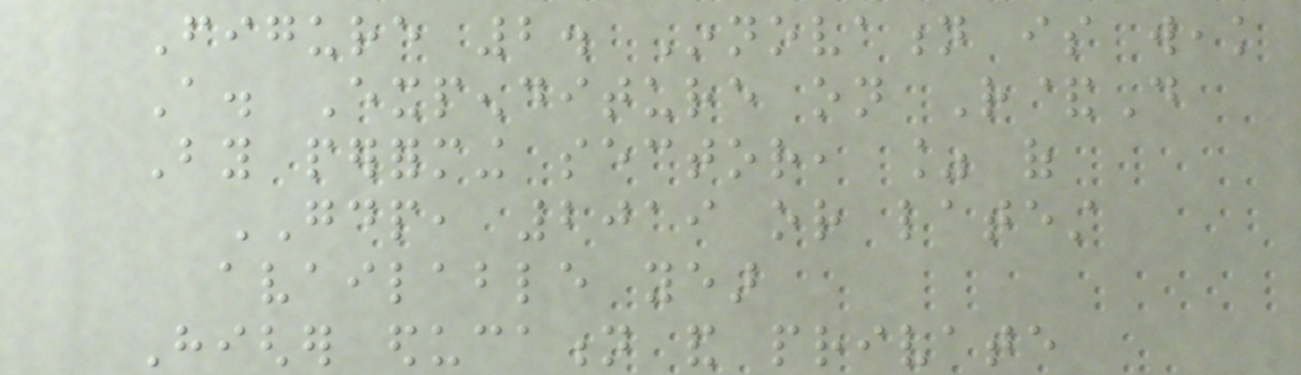Figure 2. Innovation is weak
A. Expenditure on R&D
By performing sector, % of
GDP, 2019 or latest
available year
Higher education and private
